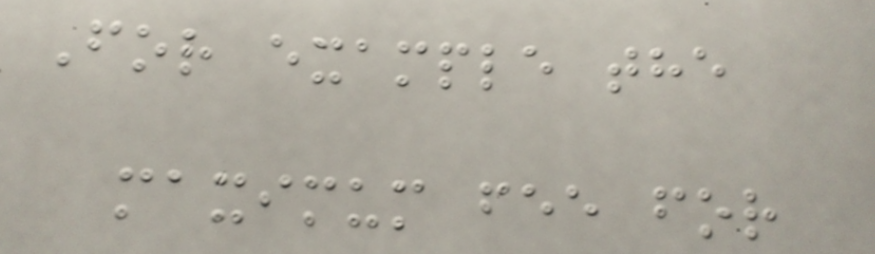For example the
maximum fee for
